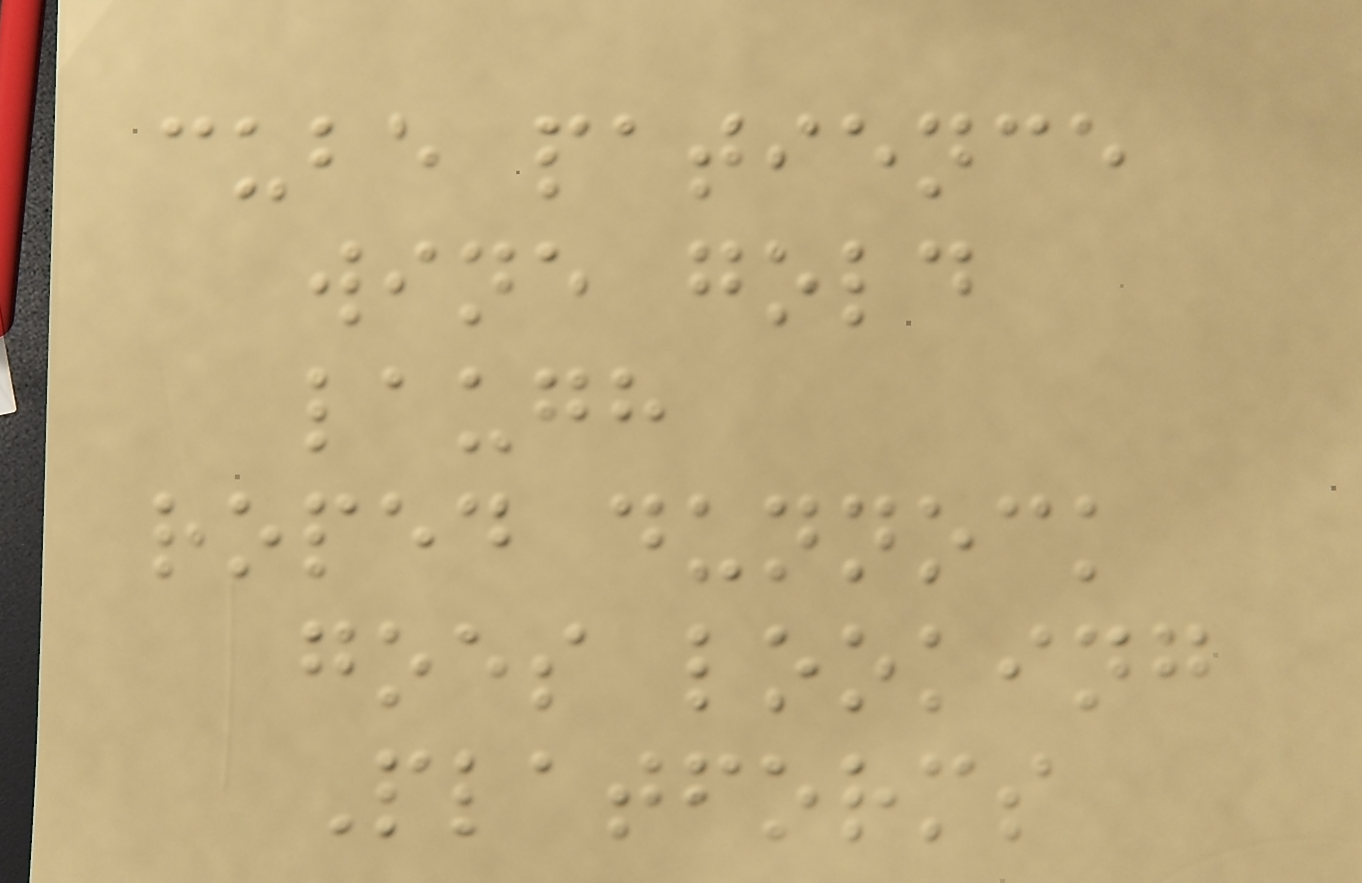cube patience
wine gold
laugh
roped dunnock
goes looking
Platforms
